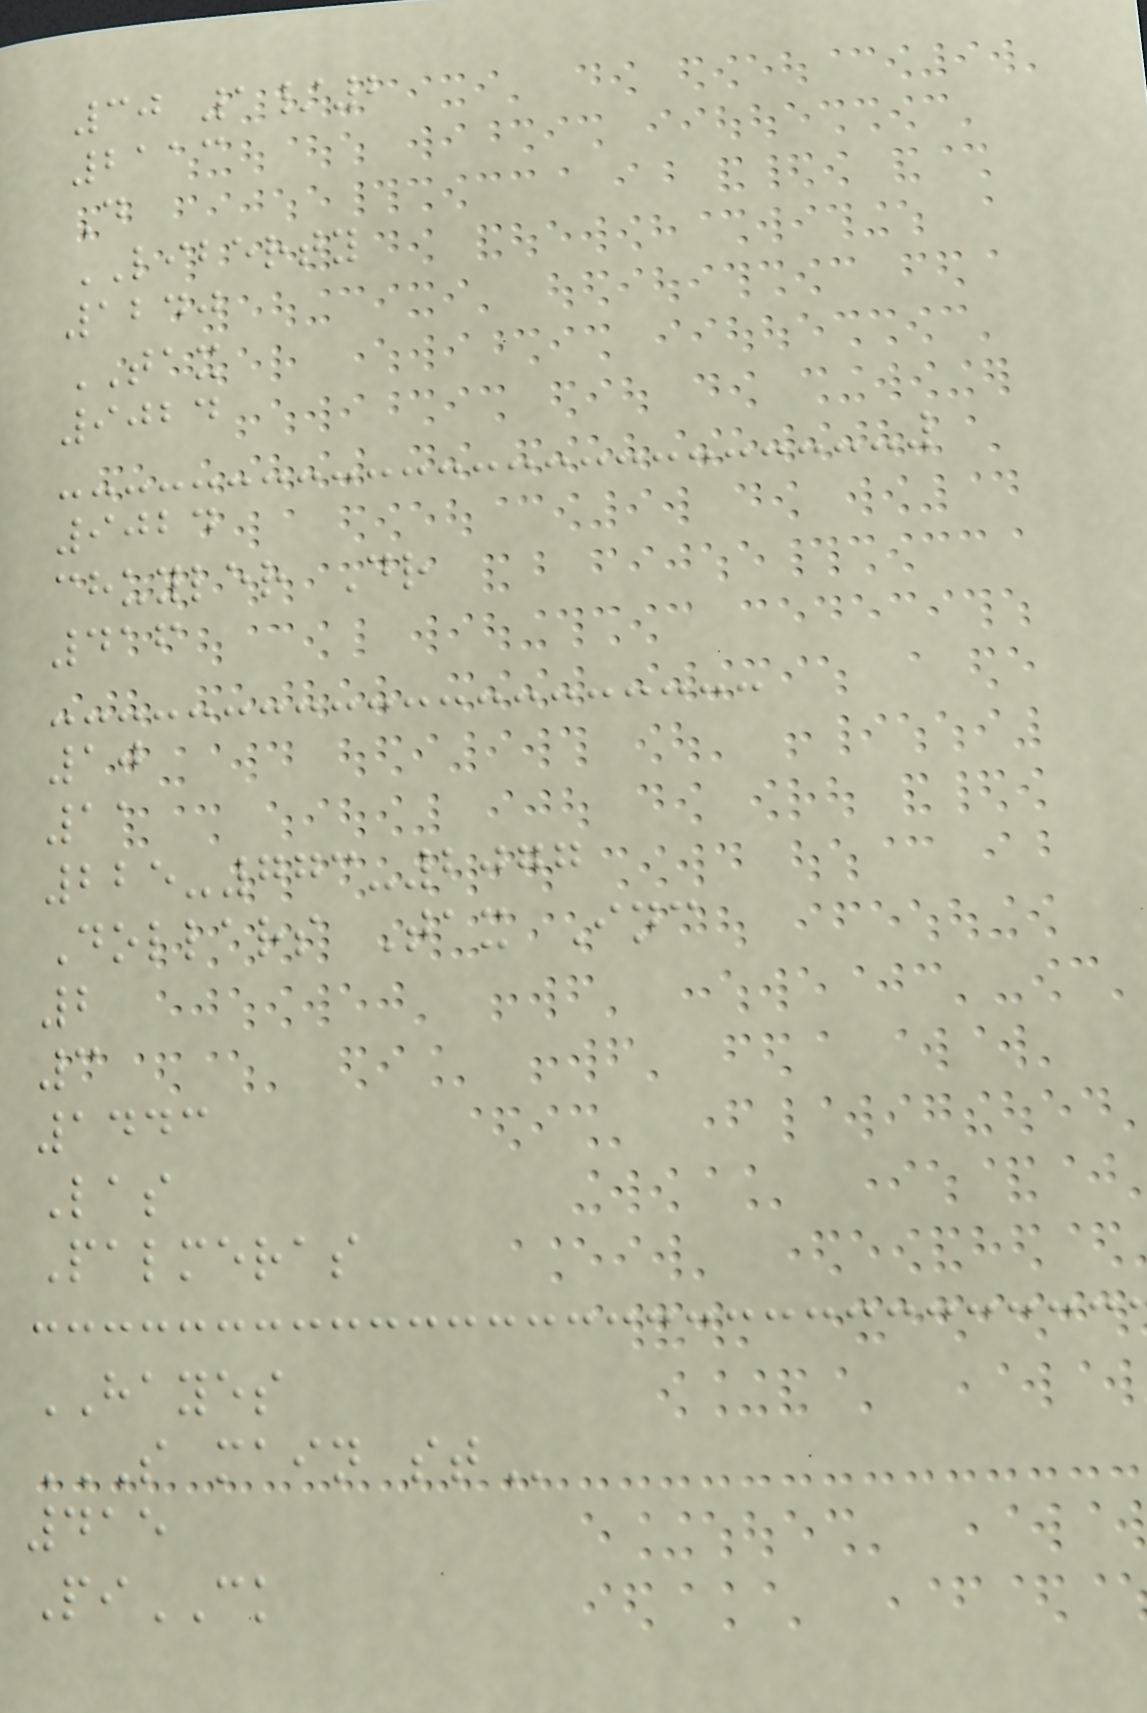30 1/2
2113
D
LIBERTY
1240
TAX
9024
9024
chuyler Dr
416
10
11
225-773-2077
Dollars Tax Inc
2
3
1443
Las
Palmeras
HAYES
S MAIN ST
415
PiCK
